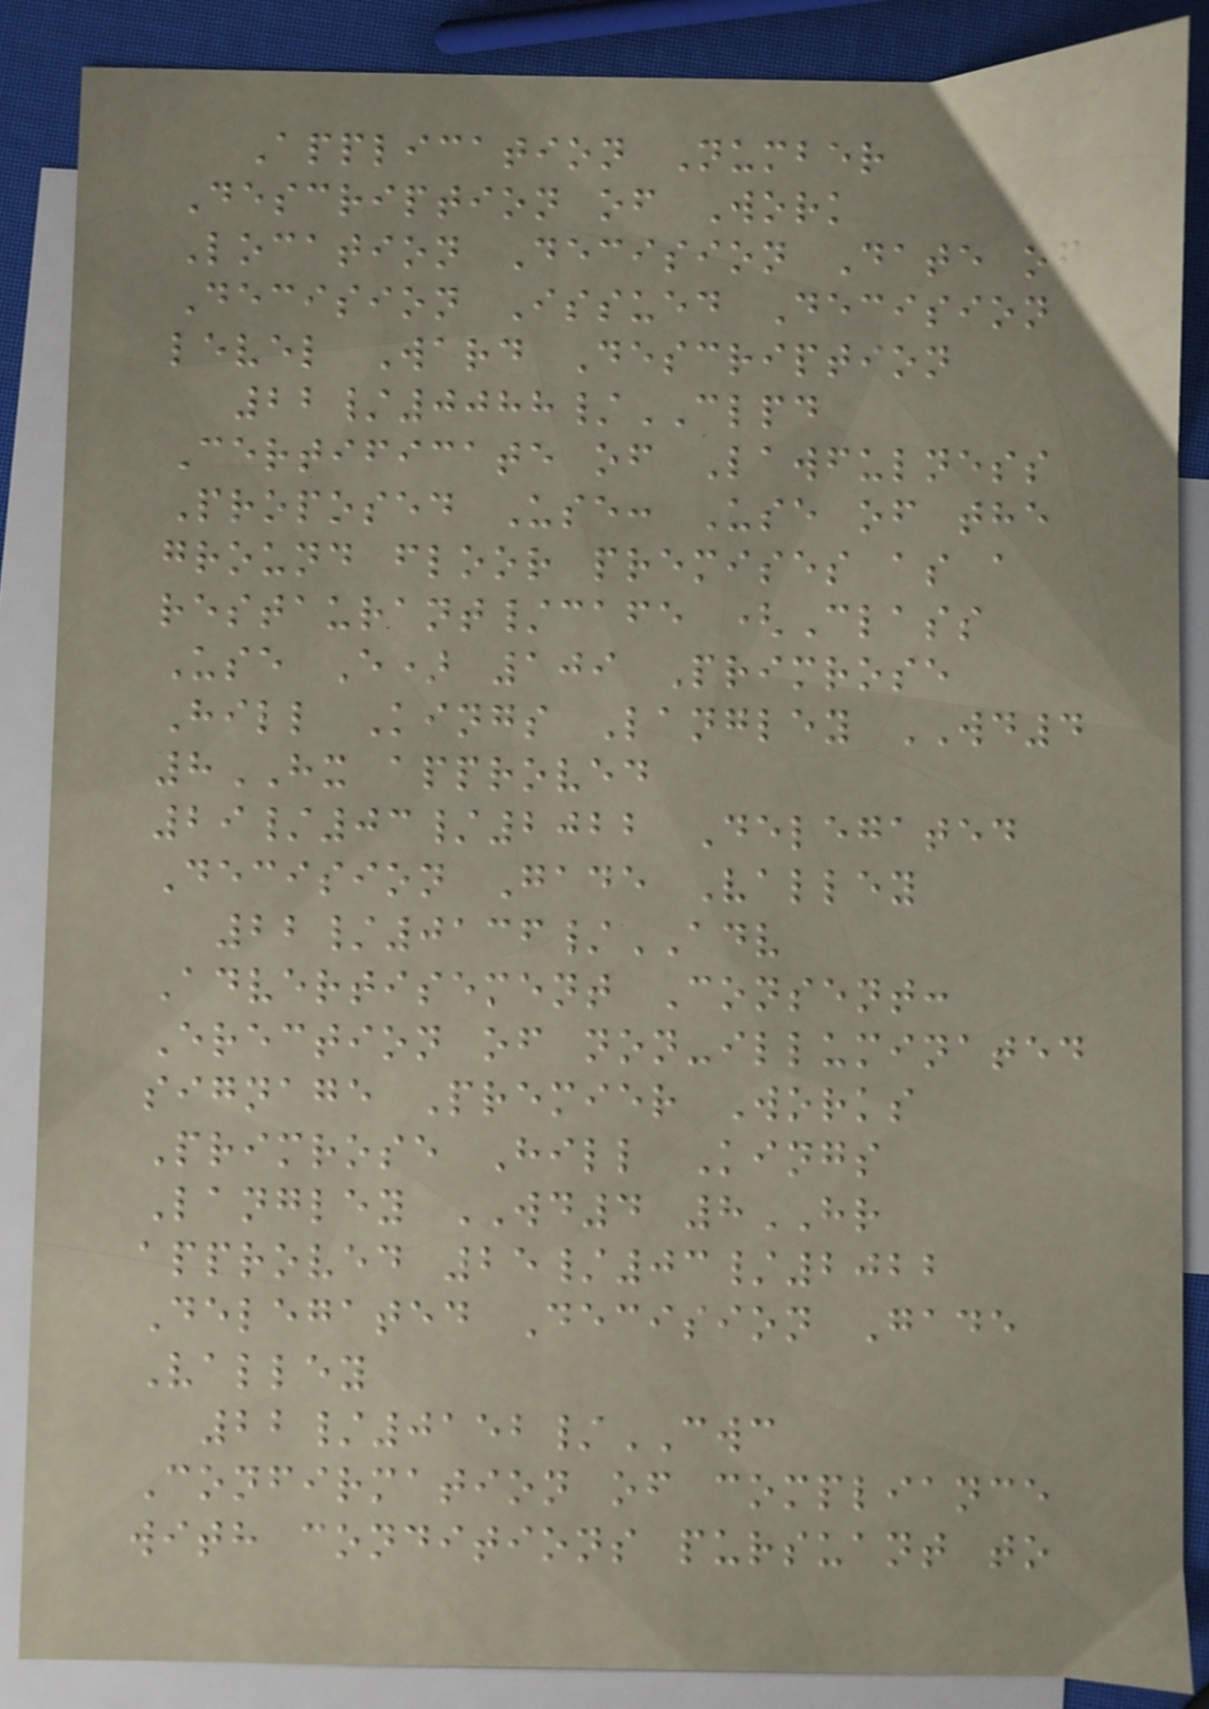Application Number
Description of Work
Location Decision Date of
Decision Issued Decision
level Ward Description
22/0088/CLPD
Certificate of Lawfulness
Proposed Use: Use of the
ground floor premises as a
restaurant/cafe (Class
Use E) 109 Primrose
Hill Kings Langley WD4
8HX approved
29/03/2022 Delegated
Decision Gade Valley
22/0136/ADV
Advertisement Consent:
Erection of non-illuminated
signage Premier Works
Primrose Hill Kings
Langley WD4 8HR
approved 25/03/2022
Delegated Decision Gade
Valley
22/0152/CWC
Confirmation of compliance
with conditions pursuant to
